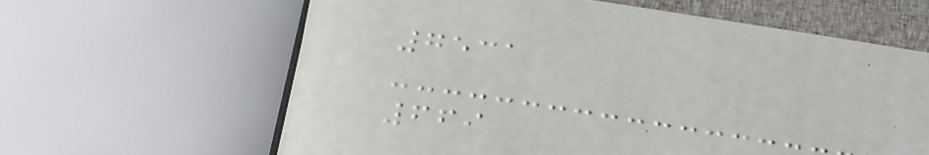7531
669
